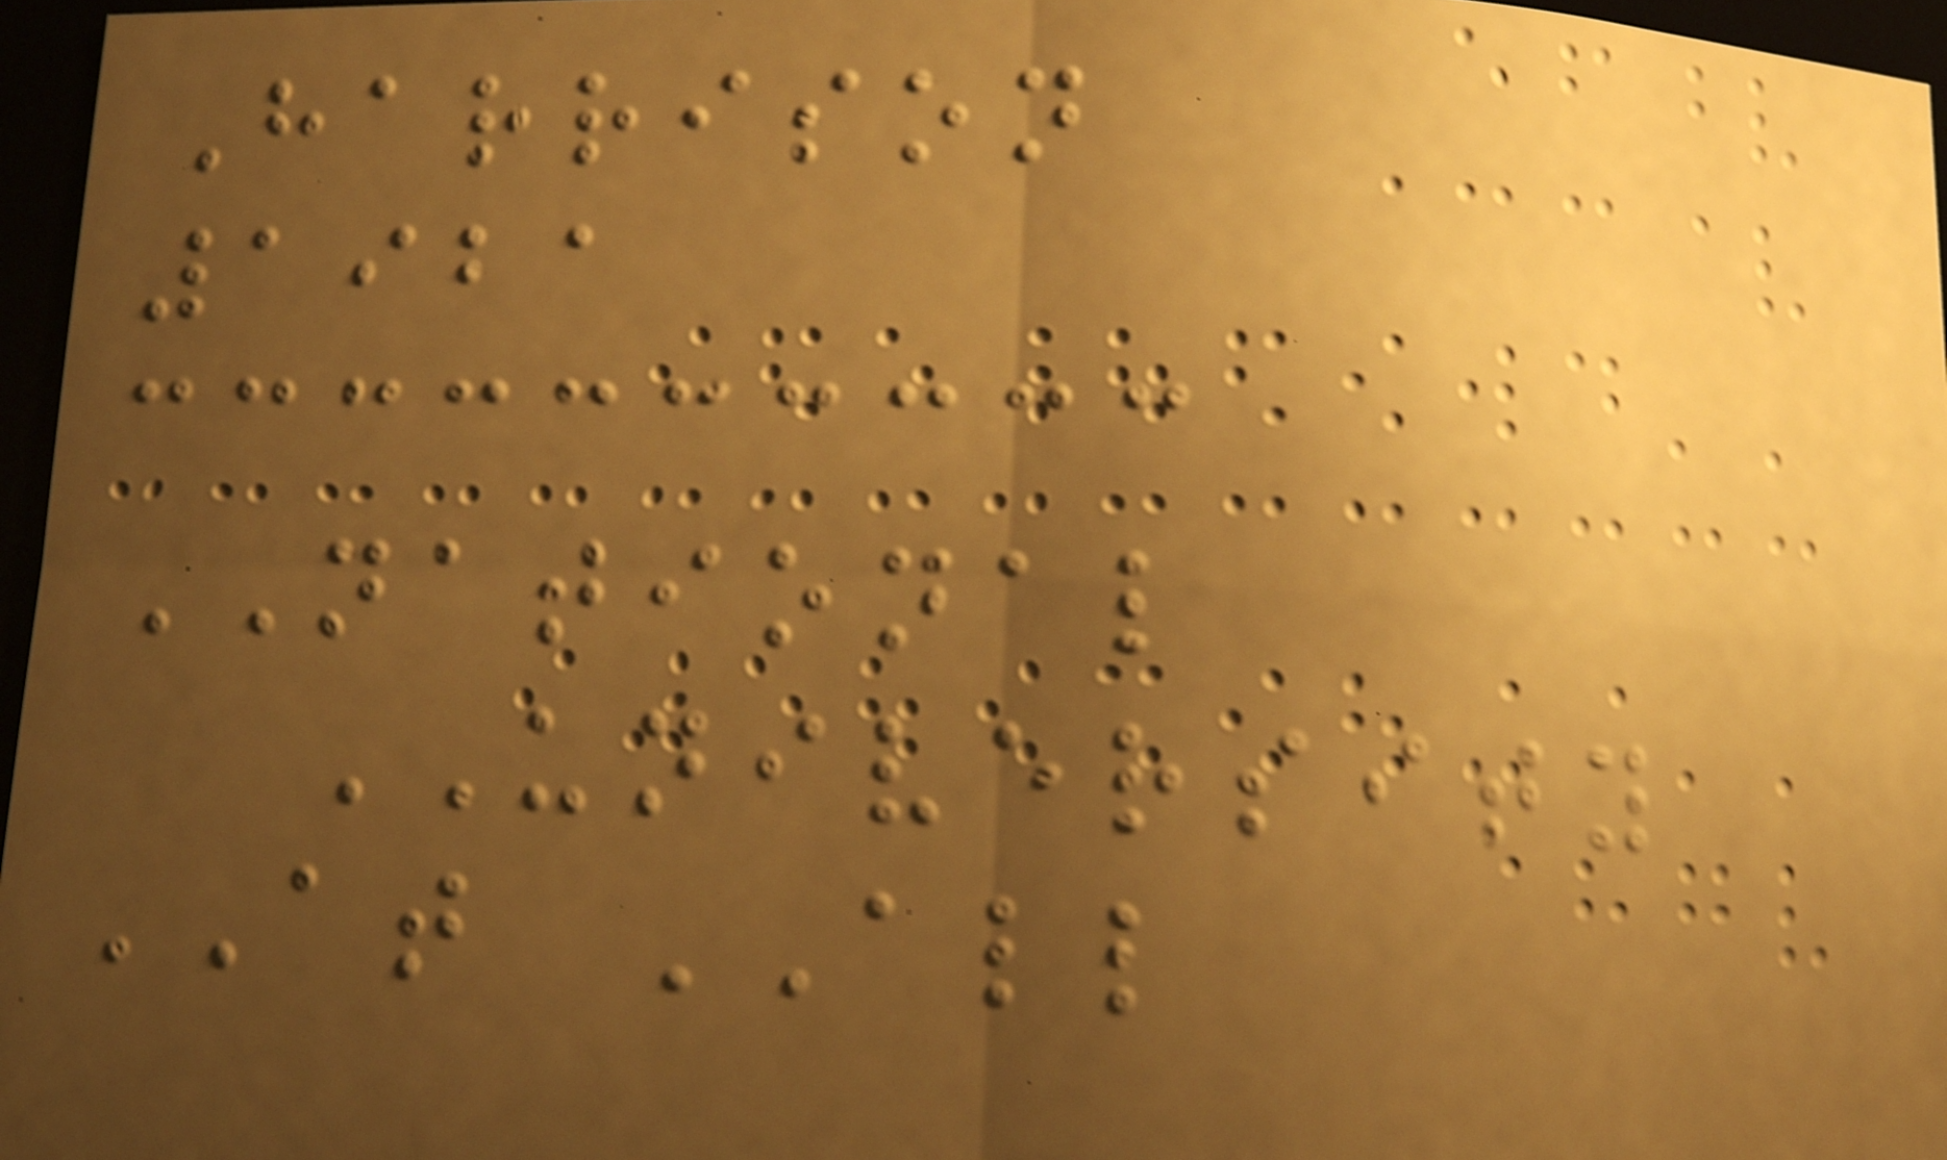Harrison
1921
NATIONAL
UNIVERSITY
AT ALL
